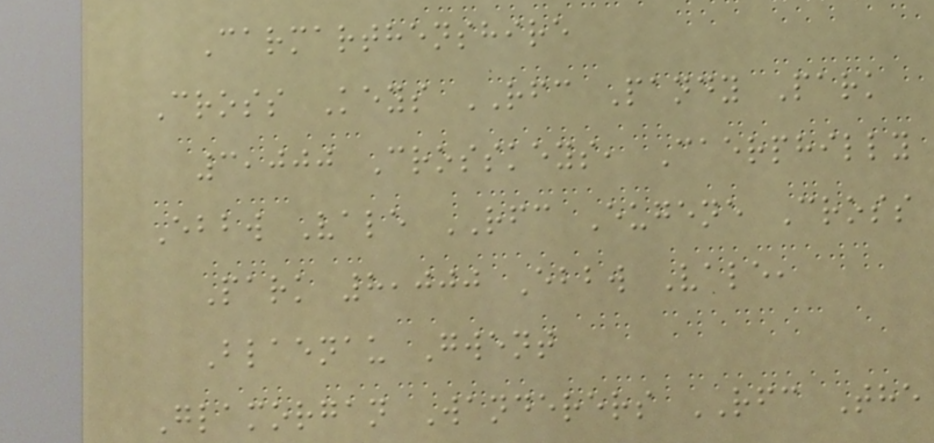Carmarthenshire
Cross Keys RFC Pandy Park
3,000 Crosskeys, Caerphilly
Ebbw Vale RFC Eugene Cross
Park 8,000 Ebbw Vale,
Blaenau Gwent
Glamorgan Wanderers RFC The
